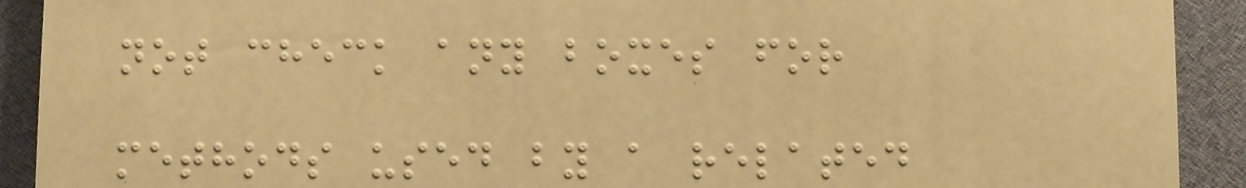not check any boxes for
methods used by a related
